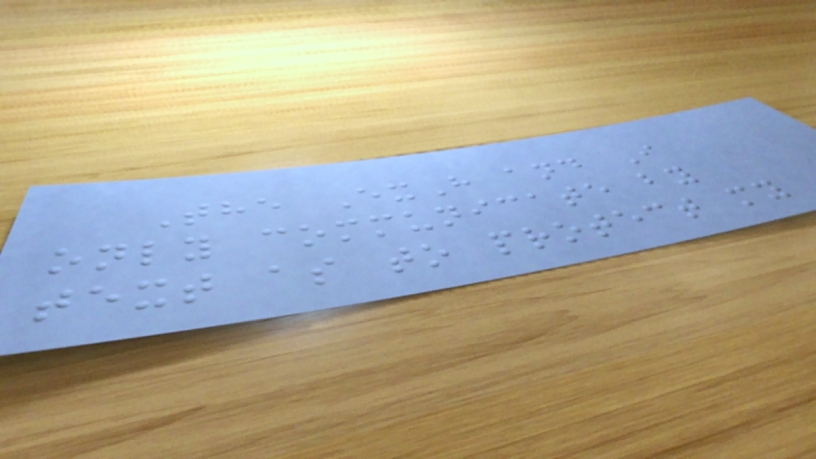The ExH and I
only communicate by
text as to protect my
